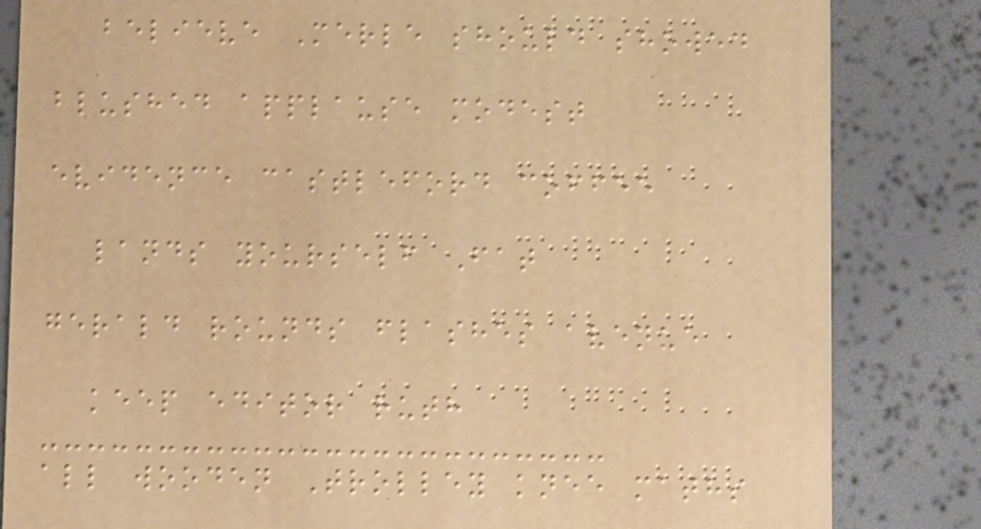believe Merle should showed
blushed applause modest
evidence castleford coffee
lands yourself Fat
gerald rounds flashes avenue
keep editor ruth
all wooden Trolley knee maths
